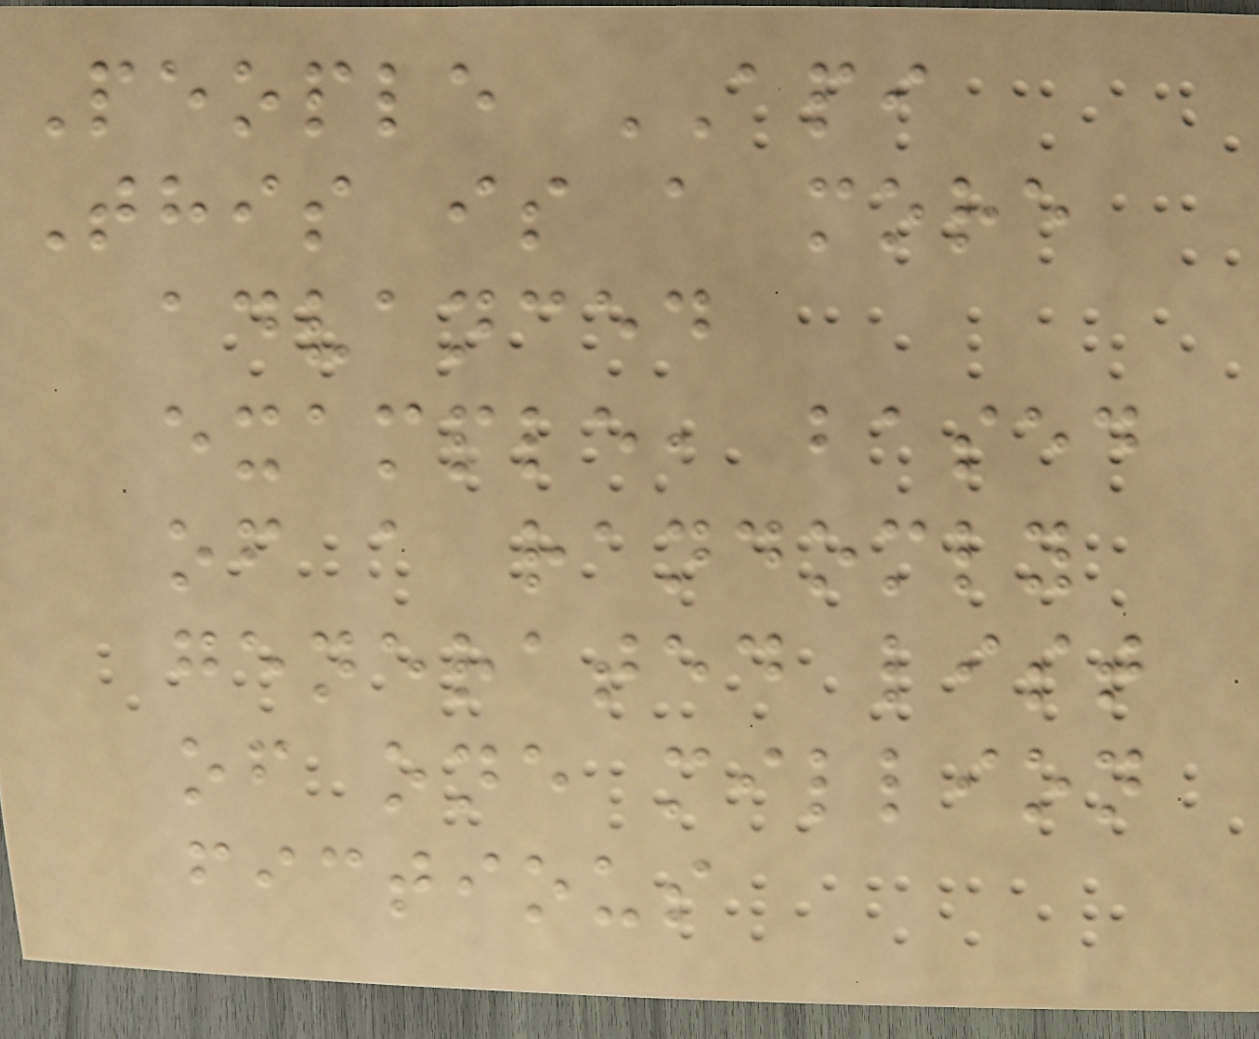People API
This is a more
advanced
example, based
of a randomly
generated list
of one million
fictious
